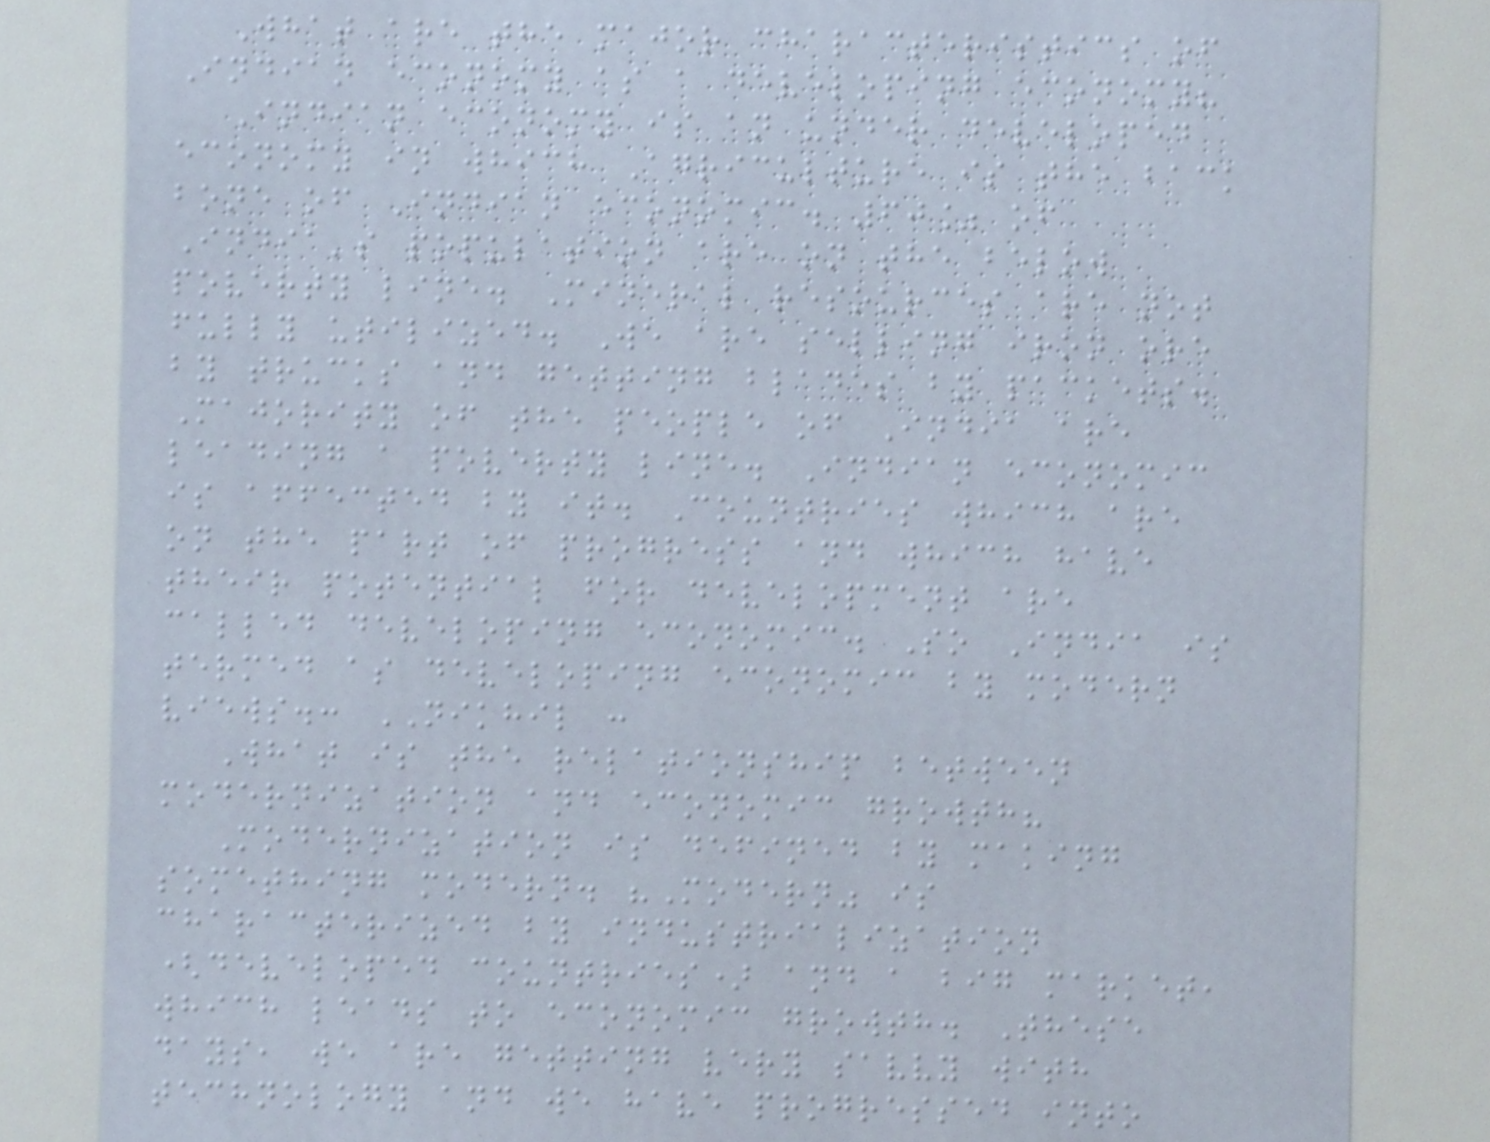What are the major characteristics of
Indian economy as a developing economy?
Indian economy is an under developed
economy in which Agriculture is the back
bone of Indian economic. 60% of
India's population are on the below
poverty line. Mineral resources are not
fully utilized. We are selling iron ore
by trucks and getting blades by packets.
Majority of the people of India are
leading a poverty line. Indian economic
is affected by it. Countries which are
on the part of progress and which have
their potential for development are
called developing economic. So India is
termed as developing economic by modern
views.: NIKHIL :
What is the relationship between
modernization and economic growth?
Modernization is defined by making
something modern. "Modern" is
characterized by industrialization
(developed countries) and a big market,
which leads to economic growth. These
days, we are getting very savvy with
technology and we have progressed into
